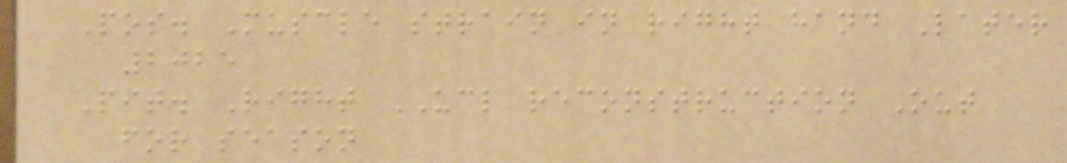Pos. Muscle strain in right hand Later
2025
Pit. Right UCL reconstruction Out
for season
